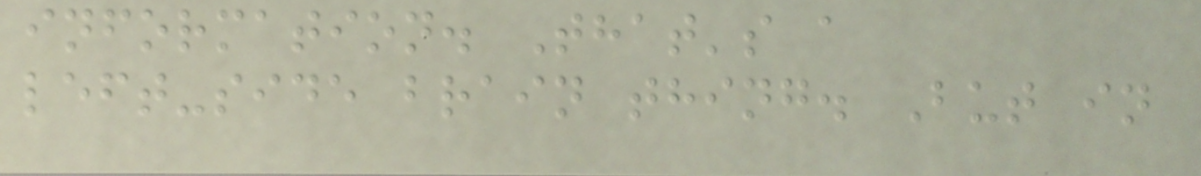information. That's a
left-side brain thing. But in
